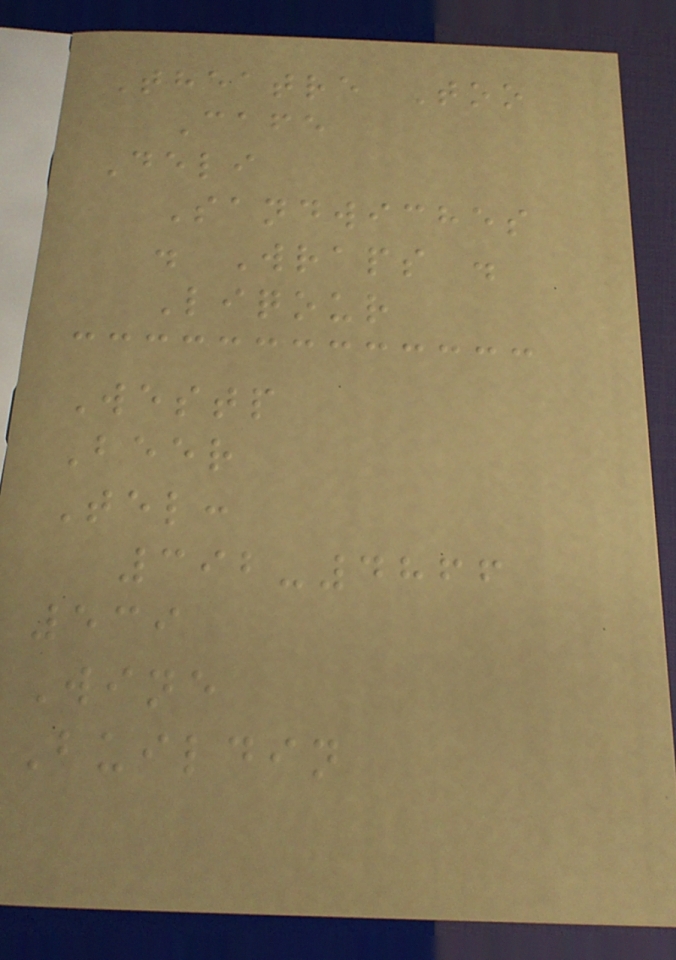Theatre Too
Cafe
Deli
Sandwiches
. Wraps .
Liqour
Westp
Beer
Tel:
392-4866
539
Wine
Buildin
